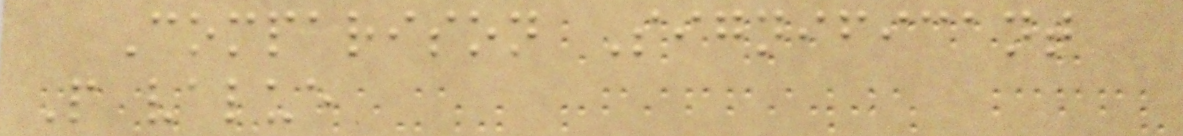Comparison Significant
P value
